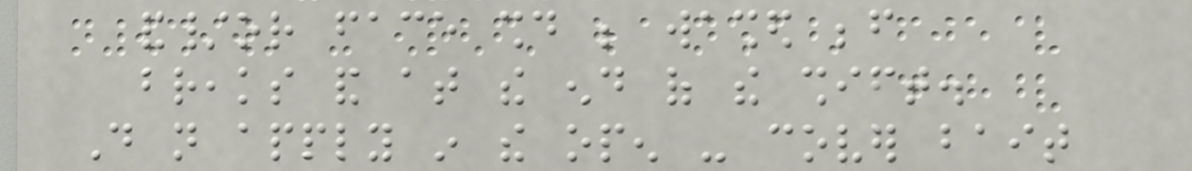and/or face should be washed before
breaks and at the end of the shift.
Do not apply in the open - cover bait
